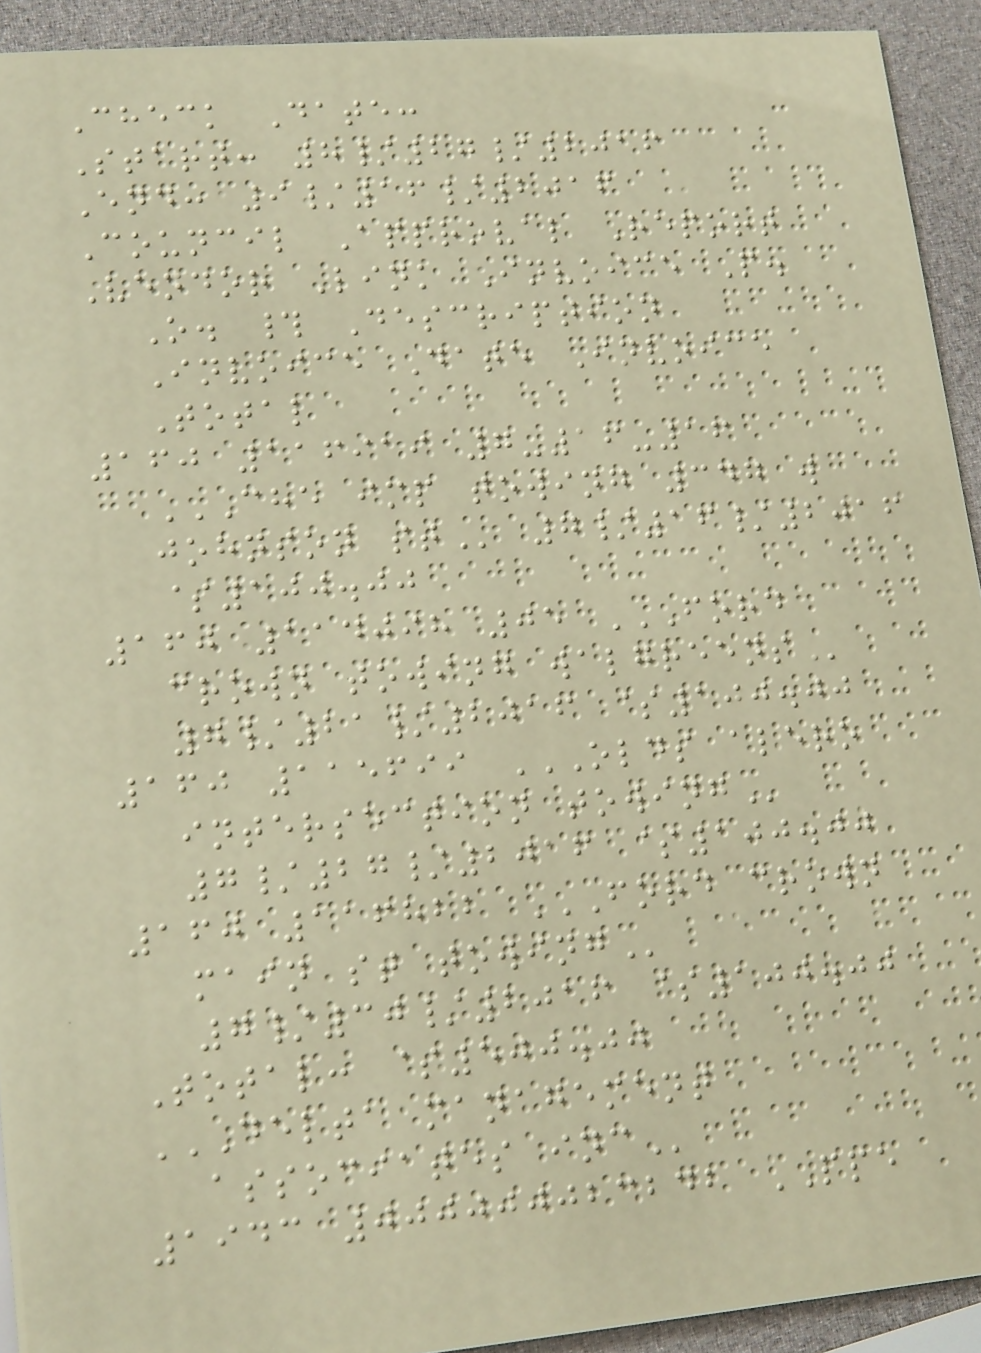Check Date:
Start: 8/27/2016
End: 9/16/2016
Council Approval Report
Vendor Link Invoice P.
O. # Description
Invoice Date Invoice
Total
160 116919 7-16-16
CHE IMP TOWING 347 W
JOHNSON ST 7/16/2016
$100.00
160 114098 05 FORD
CROWN TOWING WALGREENS
7/21/2016 $100.00
160 115699 OLDS ALERO
INTERSECTION TOWING
7/27/2016 $100.00
160 116822 FORD CROWN
MAIN ST TOWING
7/30/2016 $100.00
Total: $500.00
DELTA MANAGEMENT
ASSOCIATES INC
1943 000000023242 PPE
